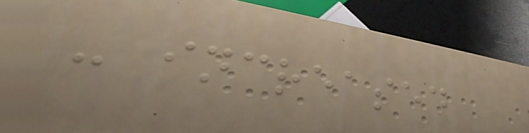- increased
